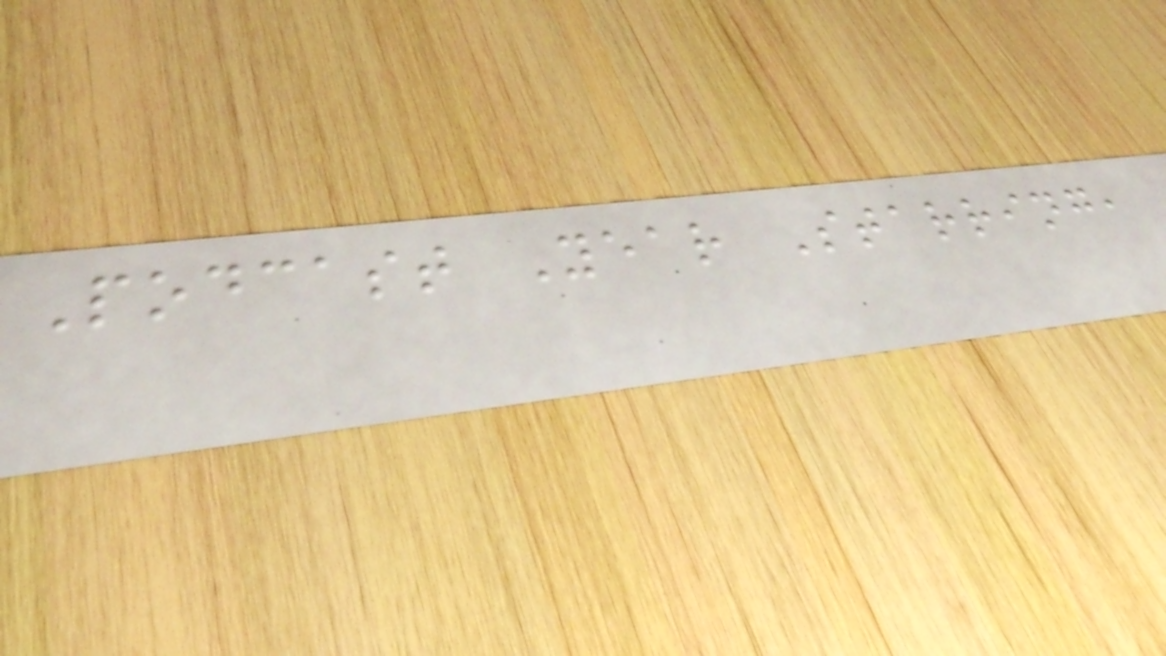Podcast Year Starring,
